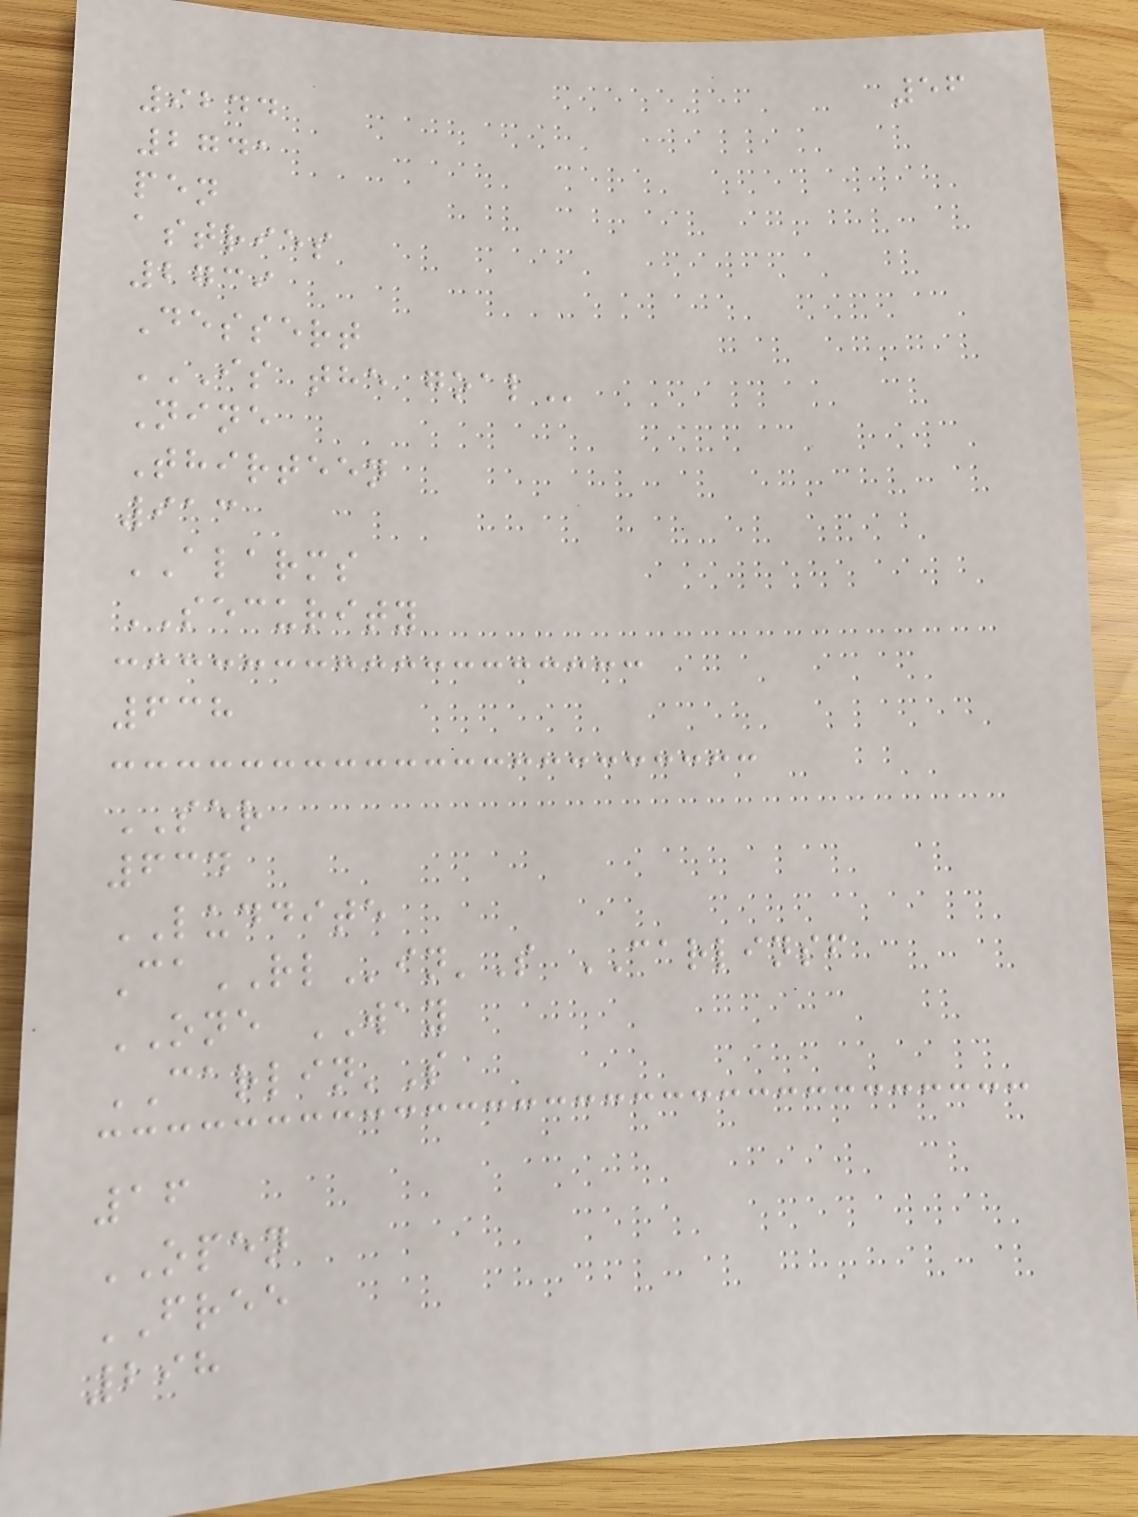56
9244
2741
pen
astries
2739
Dessert
IS THE GOAL
Nine
Thirteen
913
ALARMS
SECURITY
638
SER
634
LUDDITE
CaRLin'S CARLINSF
ONE WAY
CARLIN'S
16
OPEN
FREE
298
